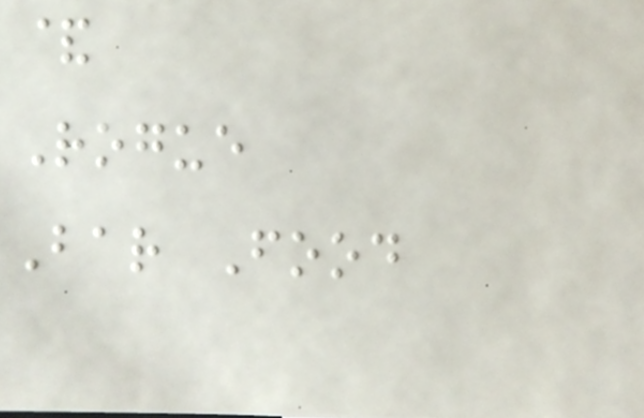&
Rogue
Bar Food
